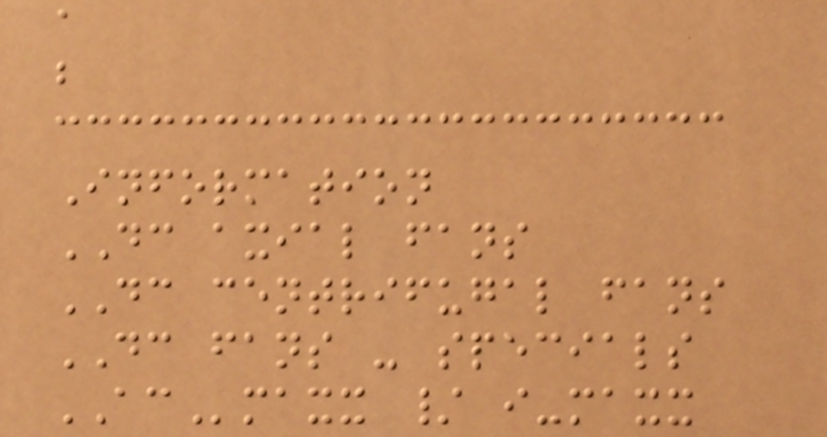a
b
Information
DC axial fans
DC centrifugal fans
DC fans - specials
ACmaxx / i-maxx
